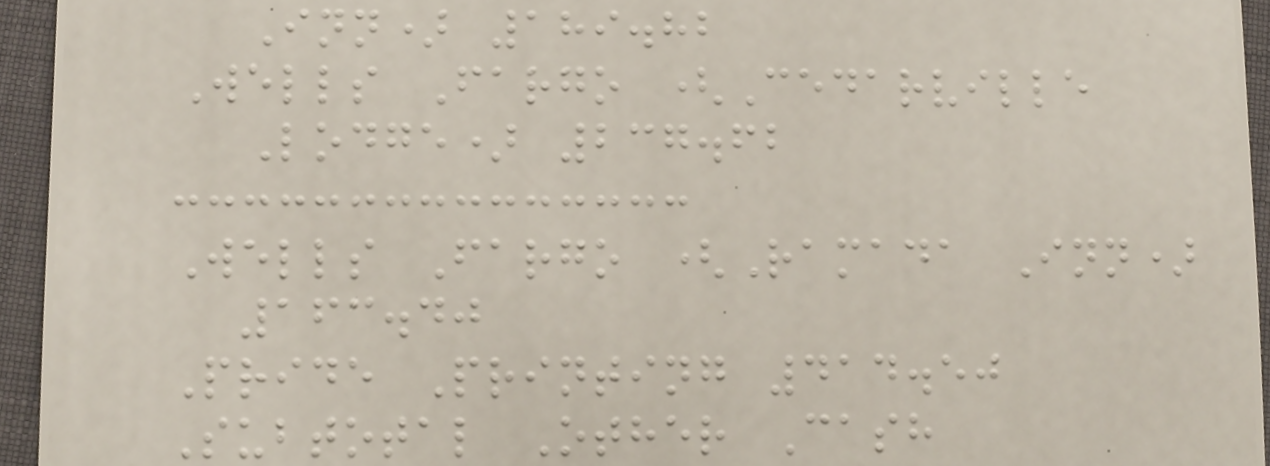Inn) 189.82
Wells Fargo (Cedarville
Lodge) 237.62
Wells Fargo (Ramada Inn)
163.40
Pride Printing 414.50
Subtotal Other Cash
